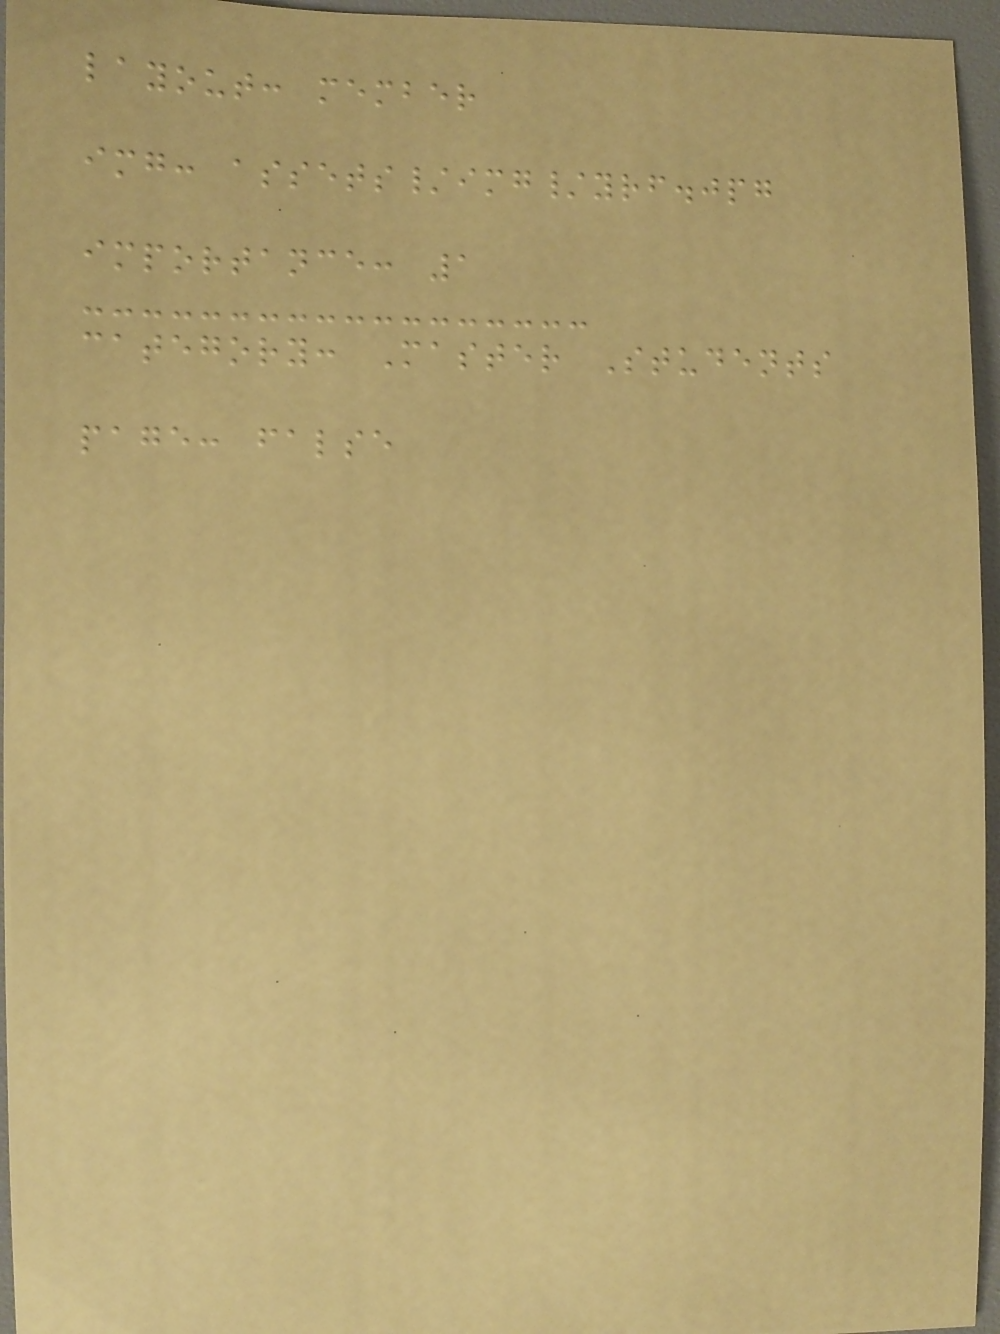layout: member
img: assets/img/yrf.jpg
importance: 1
category: Master Students
page: false
